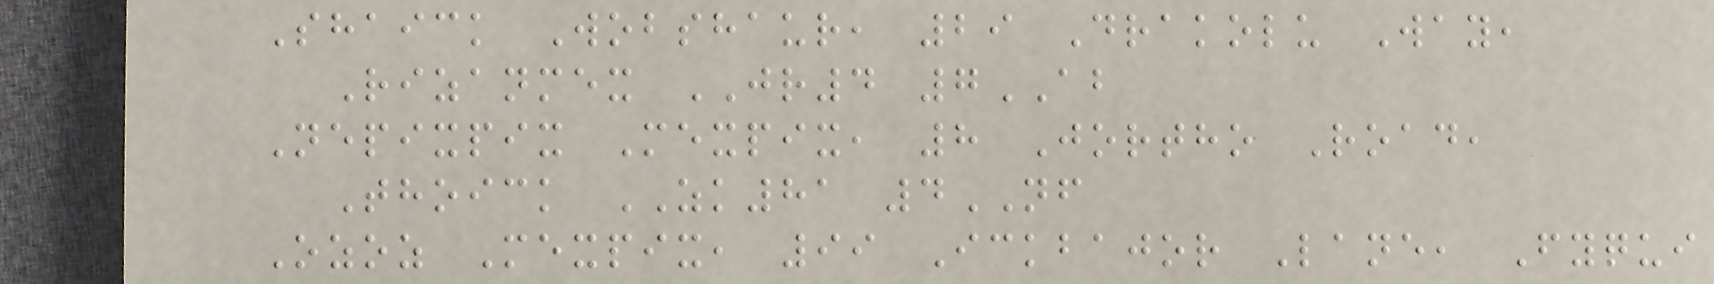Shaick Wobshaur, 29 Drakolu Way,
Rizanmex JR4 7AB
Nepixpix Mexpix, 8 Jortho Road,
Thoick ZK81 4NF
Ozoz Mexpix, 99 Ickbajor Lane, Fyqui
